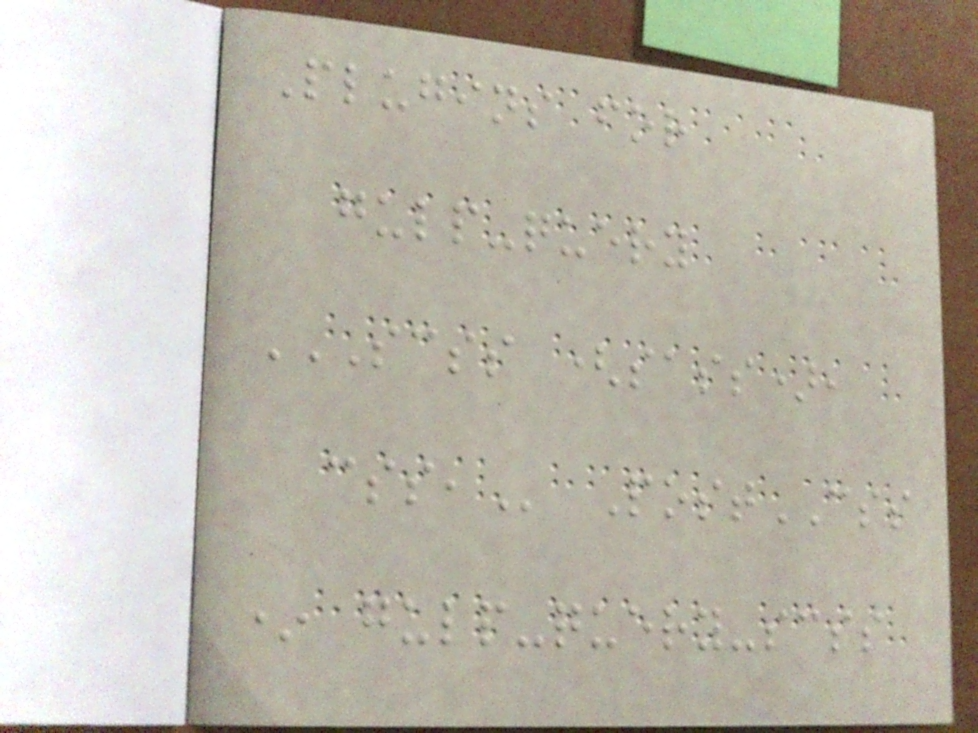Plugins for
gulp-query
SCSS (SASS),
CSS, PostCSS
* gulp-query-scss
